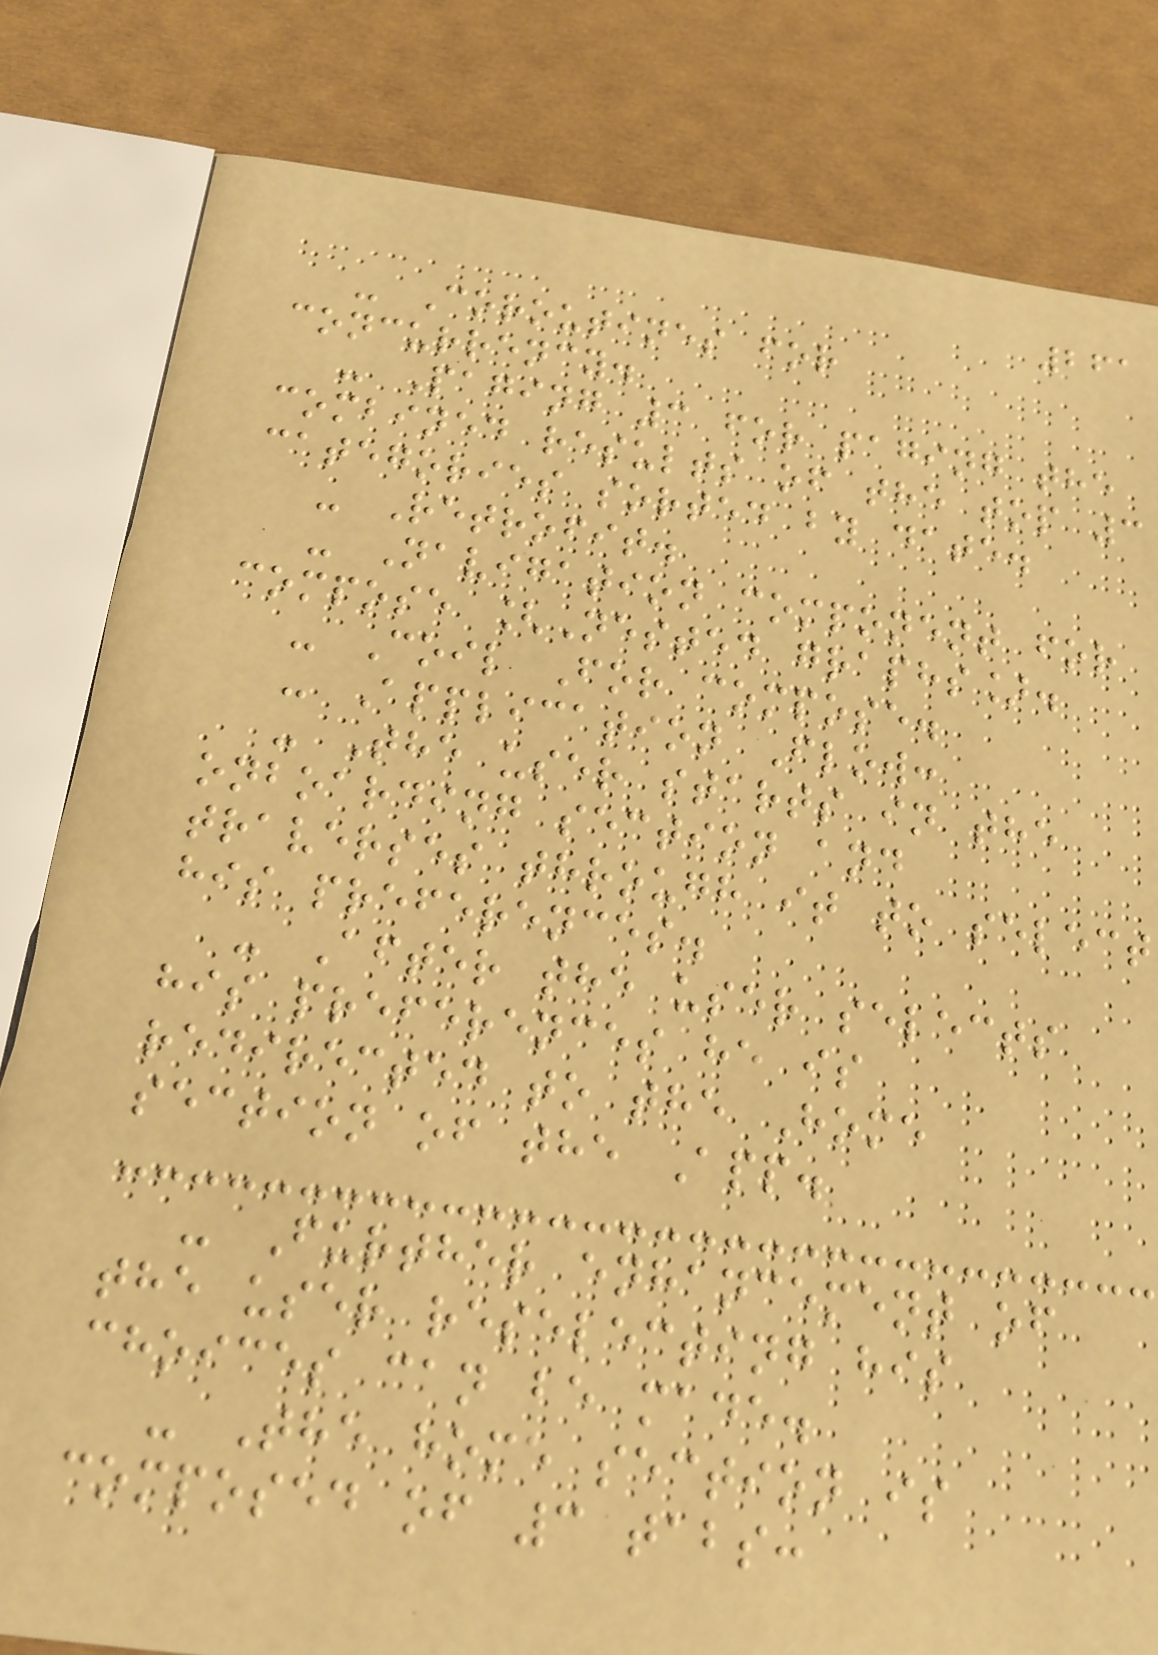261
- Coroutines for
concurrency.
- Paging 3 for paging the
combined results of the top 3
categories sorted by date.
- Retrofit.
- Navigation component for
compose [Nested graphs].
- Coil For compose.
- Application Flow:
- The user starts in the
onboarding section and
traverses through it to select
his preferences.
- After the user selects
his preferences he is
redirected to the Home
section of the App.
- Further enhancement of
the user reselecting his
choices can be made.
- The home section is
composed of 3 tabs:
